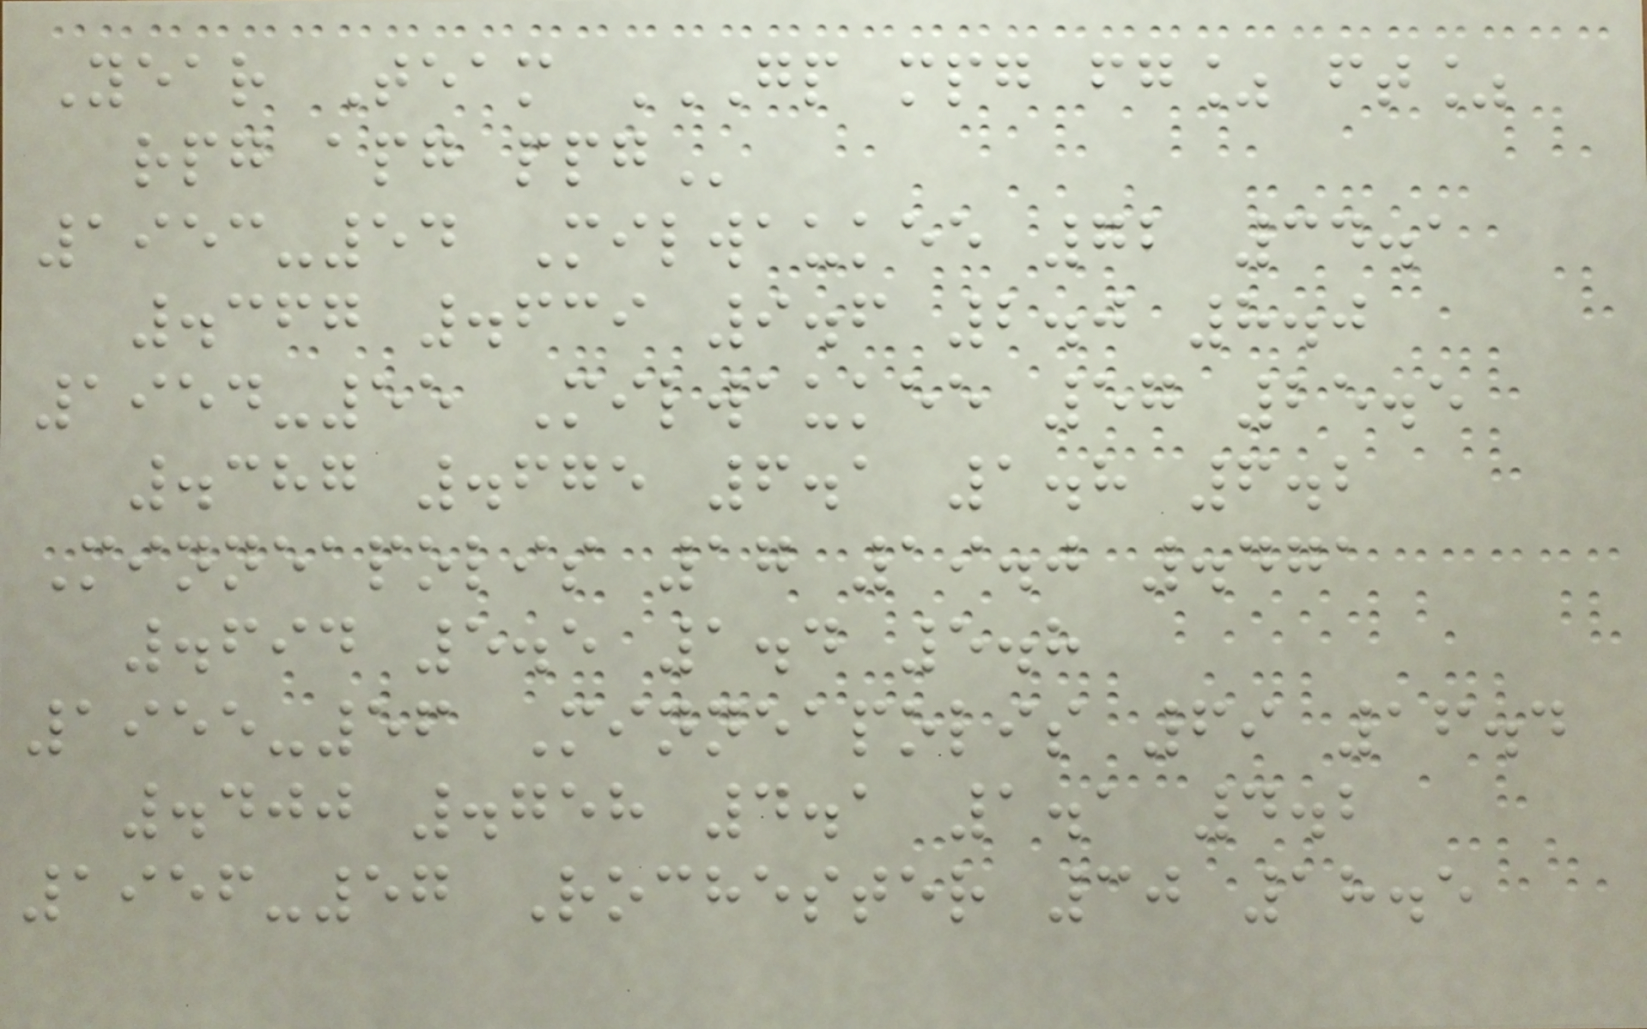Year Team GP MPG FG% FT%
RPG APG PPG
1953-54 Milwaukee 72 34.1
.367 .639 9.6 2.0 8.0
1954-55 Milwaukee 57 25.5
.387 .675 6.1 1.8 6.2
Minneapolis 17 19.0 .471
.694 5.5 1.4 5.8
1955-56 Minneapolis 69 16.4
.400 .758 4.1 1.1 4.2
1956-57 Rochester 30 18.5
